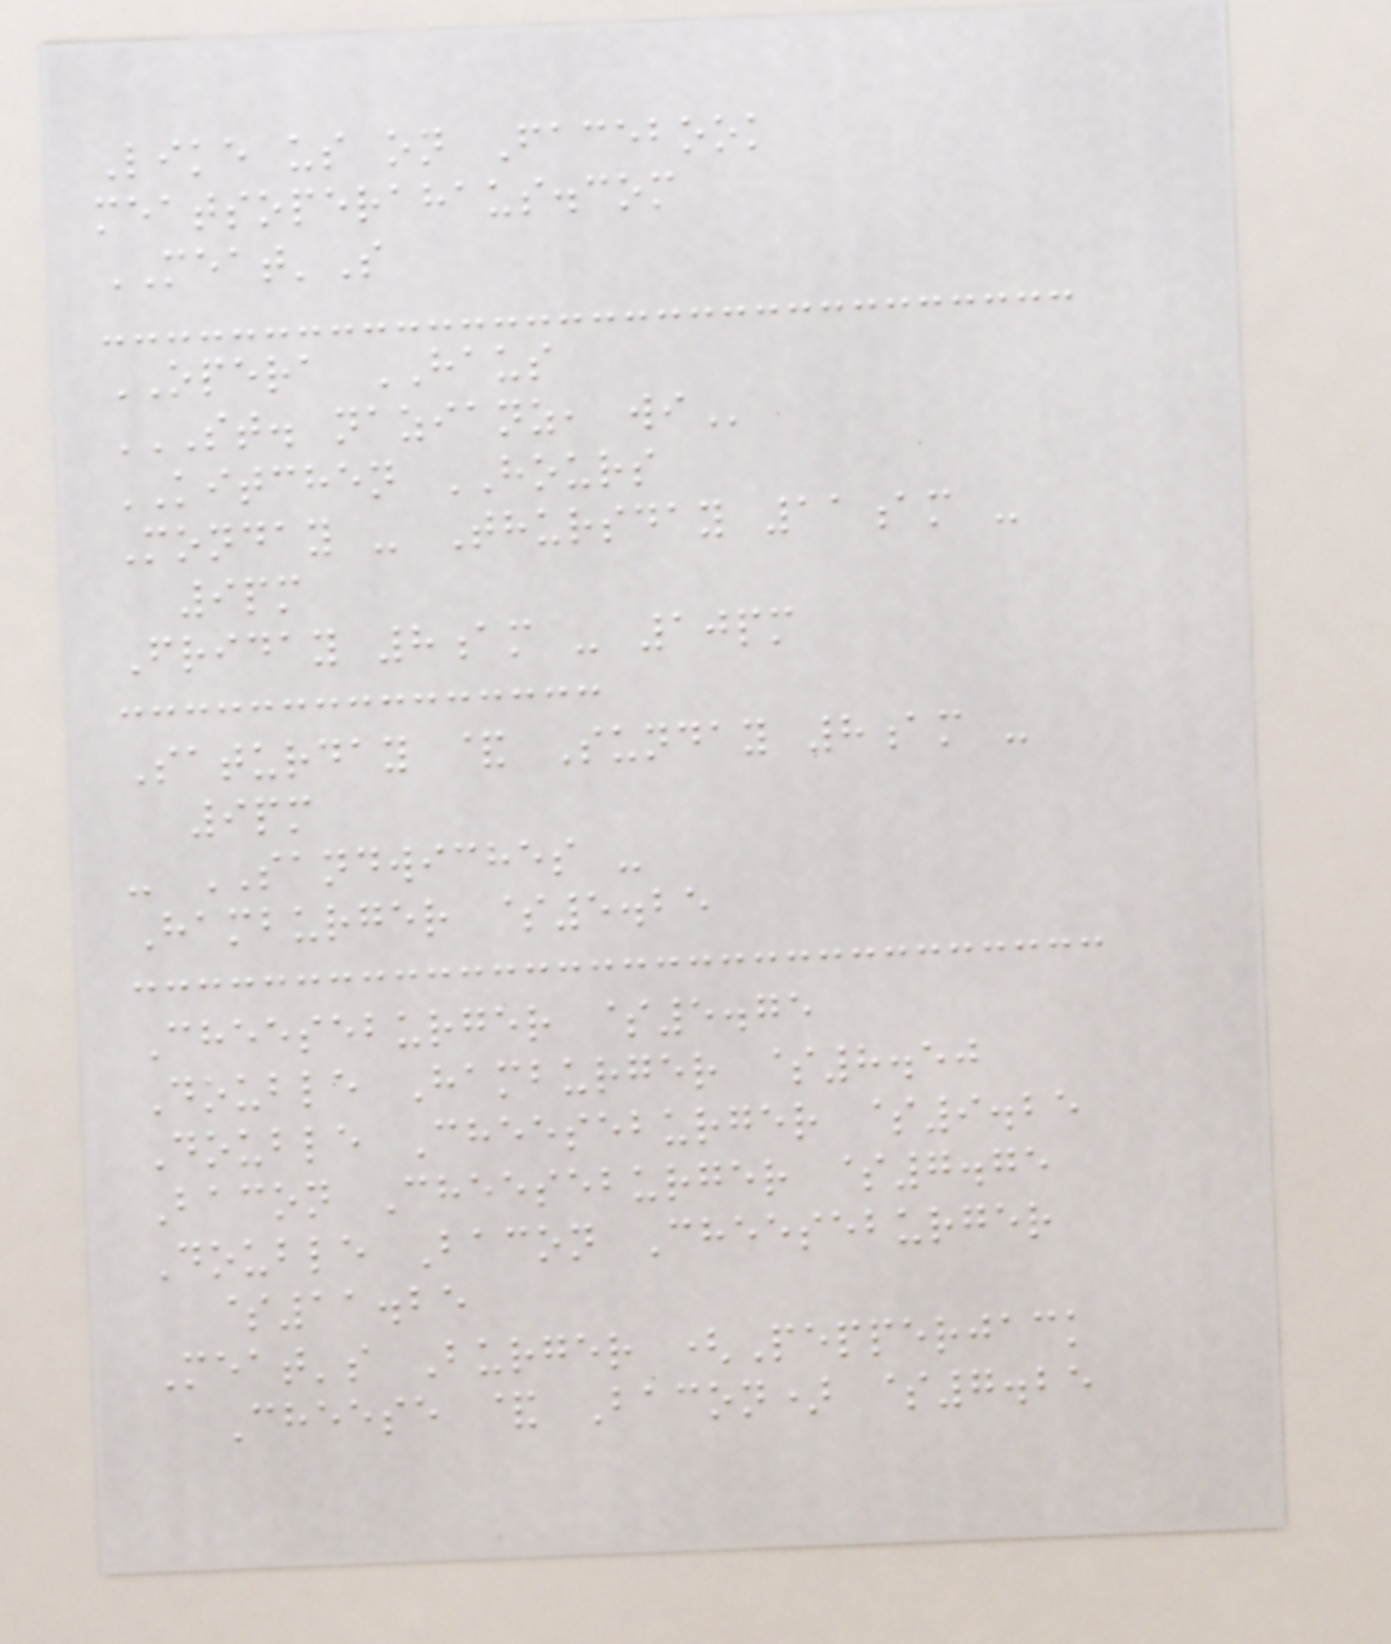Like us on Facebook
meatsoperahaus.com
MEAT'S
OPERA HAUS
ST. NAZIANZ, WI
KITCHEN HOURS
Monday - Thursday 11am -
9pm
Friday 8am - 10pm
Saturday & Sunday 8am -
9pm
- SANDWICHES -
Hamburger $5.25
Cheeseburger $5.75
Double Hamburger $8.50
Double Cheeseburger $9.25
Bacon Cheeseburger $7.75
Double Bacon Cheeseburger
$11.25
Meat's Burger (Pepperjack
Cheese & Bacon) $7.25
